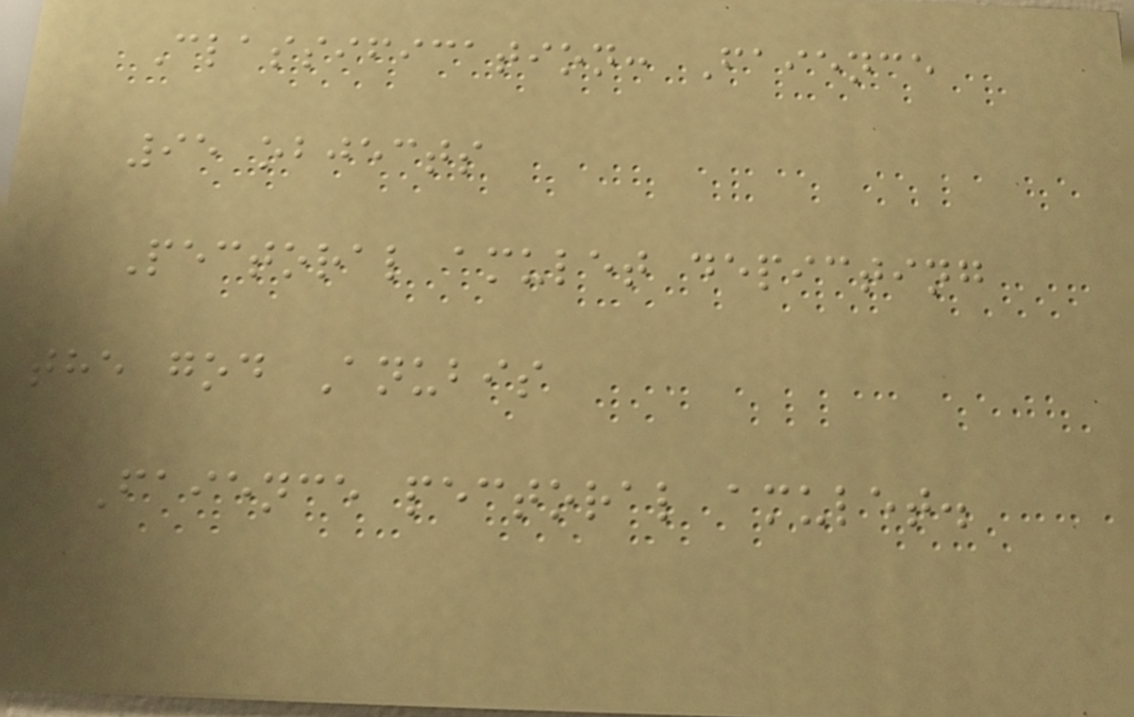Classification: Faience
95 objects
Pectoral amulet depicting
the god Anubis
Faience pectoral amulet.
